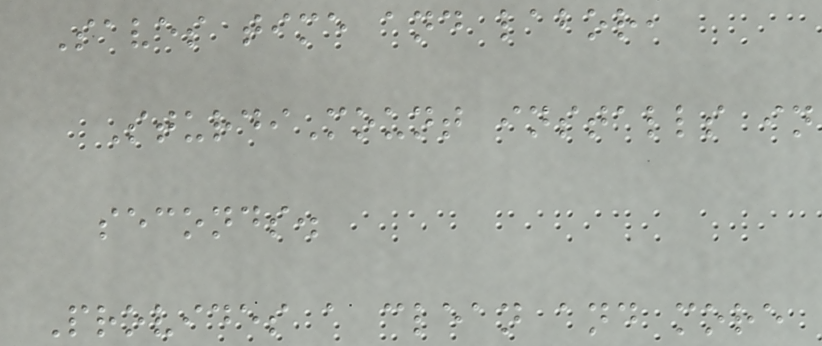Saves time and labor,
SturdiMount installs in
seconds.
Provides a clean and more
